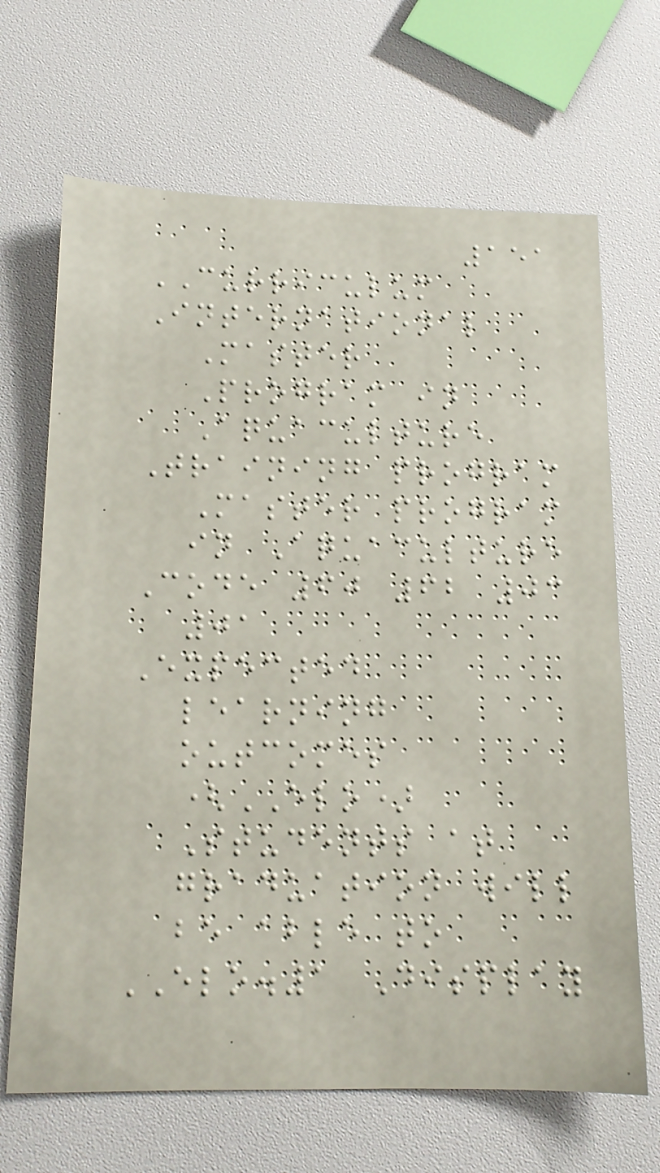151
CURRICULUM
International
Master
Program in
Aquaculture
Training program
Master program
in Aquaculture
Code 60 62 03
01
Expected
learning
outcomes
(ELO)
Students at
graduation will
be able to
ELO.1 Display
